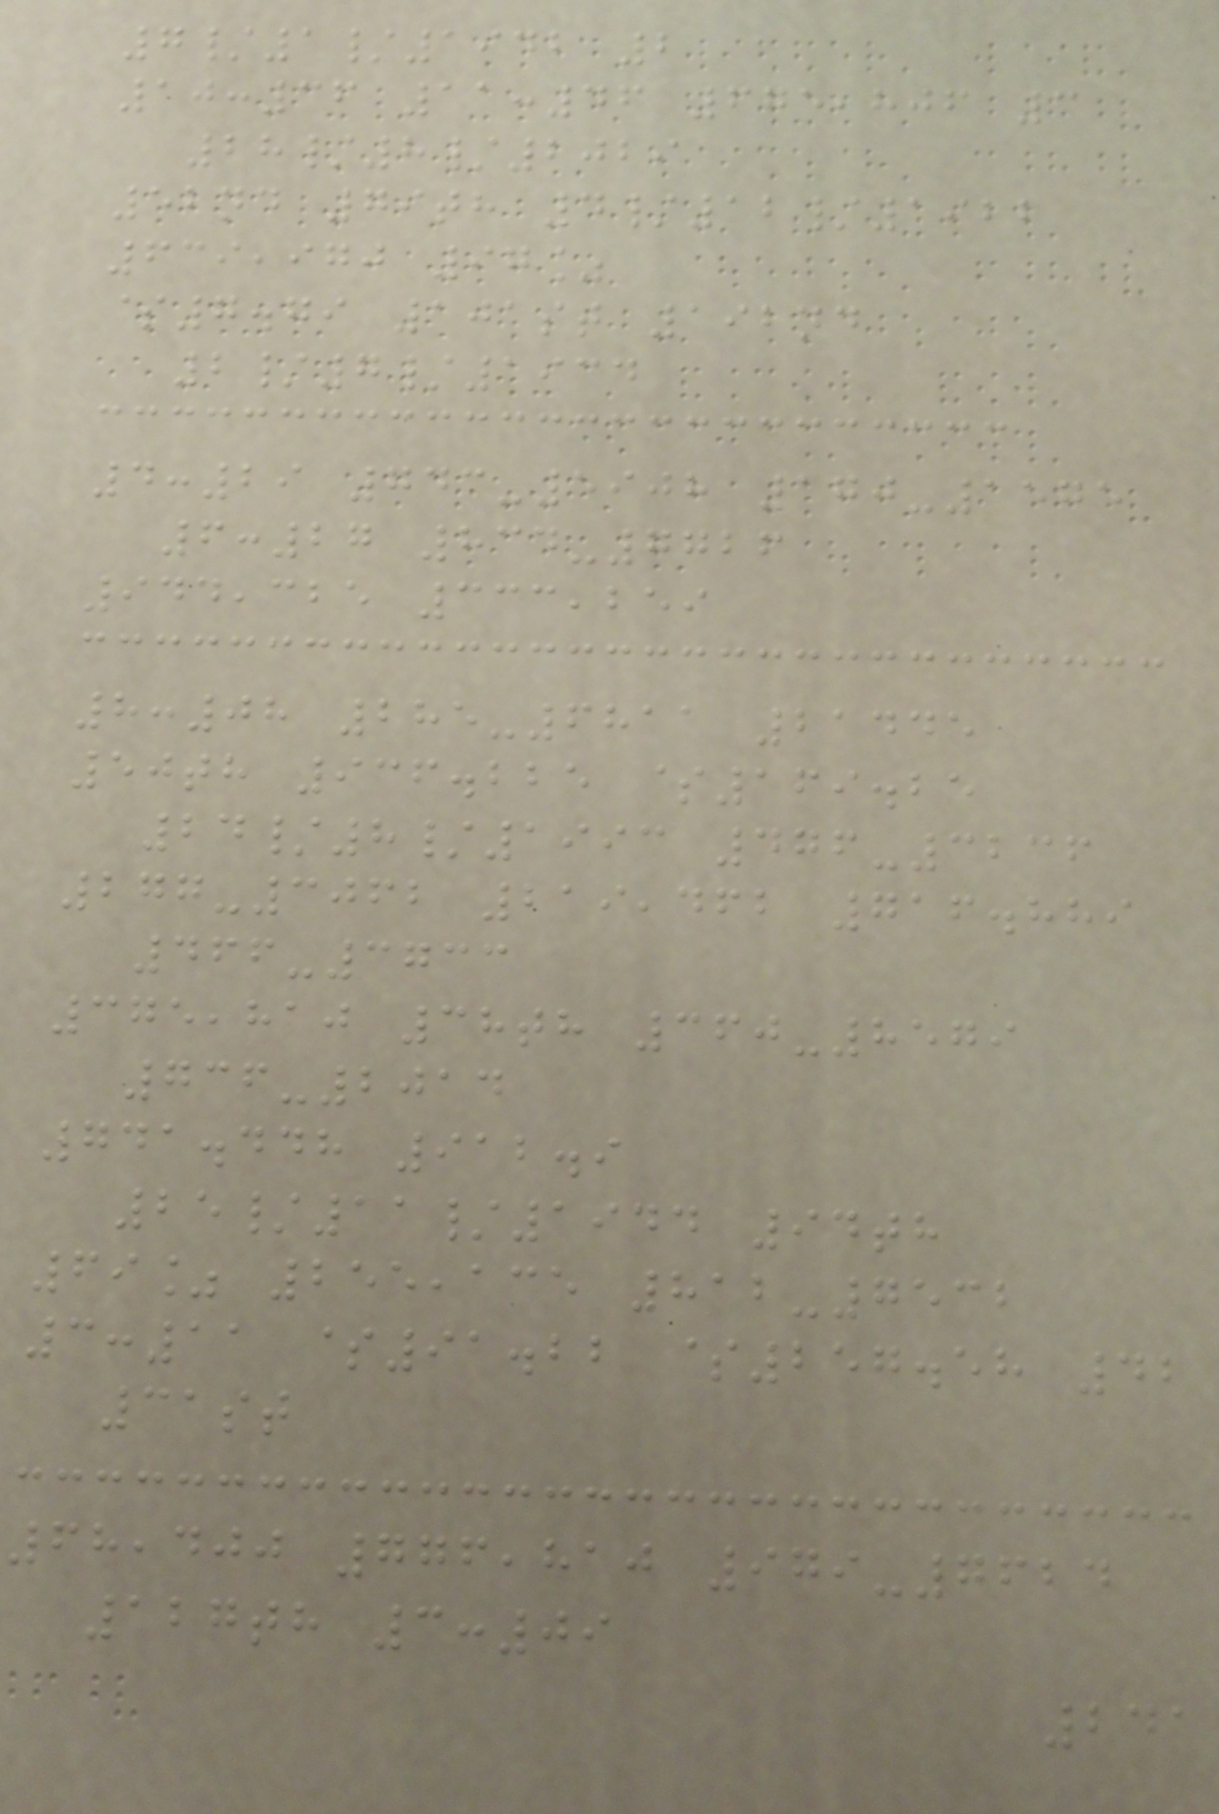7/1/1942 2
10:36 11:46 675,806 3
28/8/2029
52nd 79th 4/12/1922
639,970 97%
$7.79 101st 192nd
2/7/1934
4:29 743-5908 170-1575
6:27 834-7726
944,325 333,259
8:08 285-6811 21445
50th 936.225 $169.25
24/8/1993 476-3236
277-3062 219,462 716.889
466-3733
375,810 38th 360-8579
736-2014
741.448 912.9
25/11/1944 94th
69% 255,135 812-7532
3:11 $91.22 $257.58 42
31st
68,400 776,810 979-7624
127th 3:09
241
